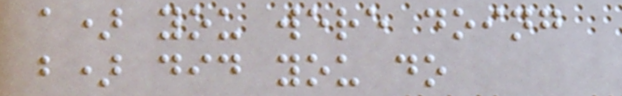a) you were doing
b) did you do
